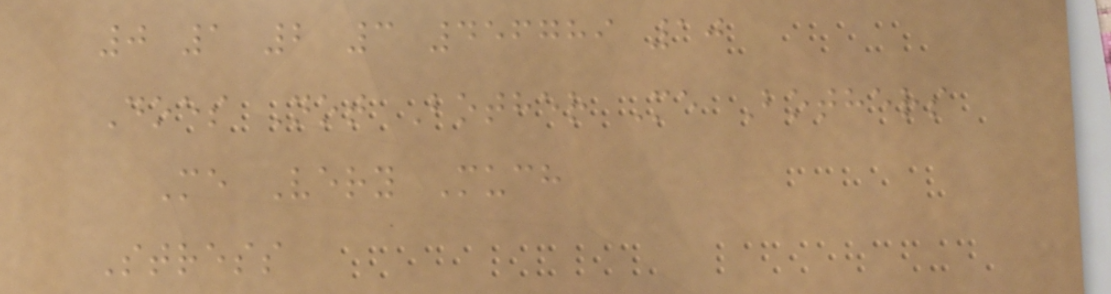0 1 2 3 456789 10
Does Not Bother Me Bothers
Me Very Much
Stress
